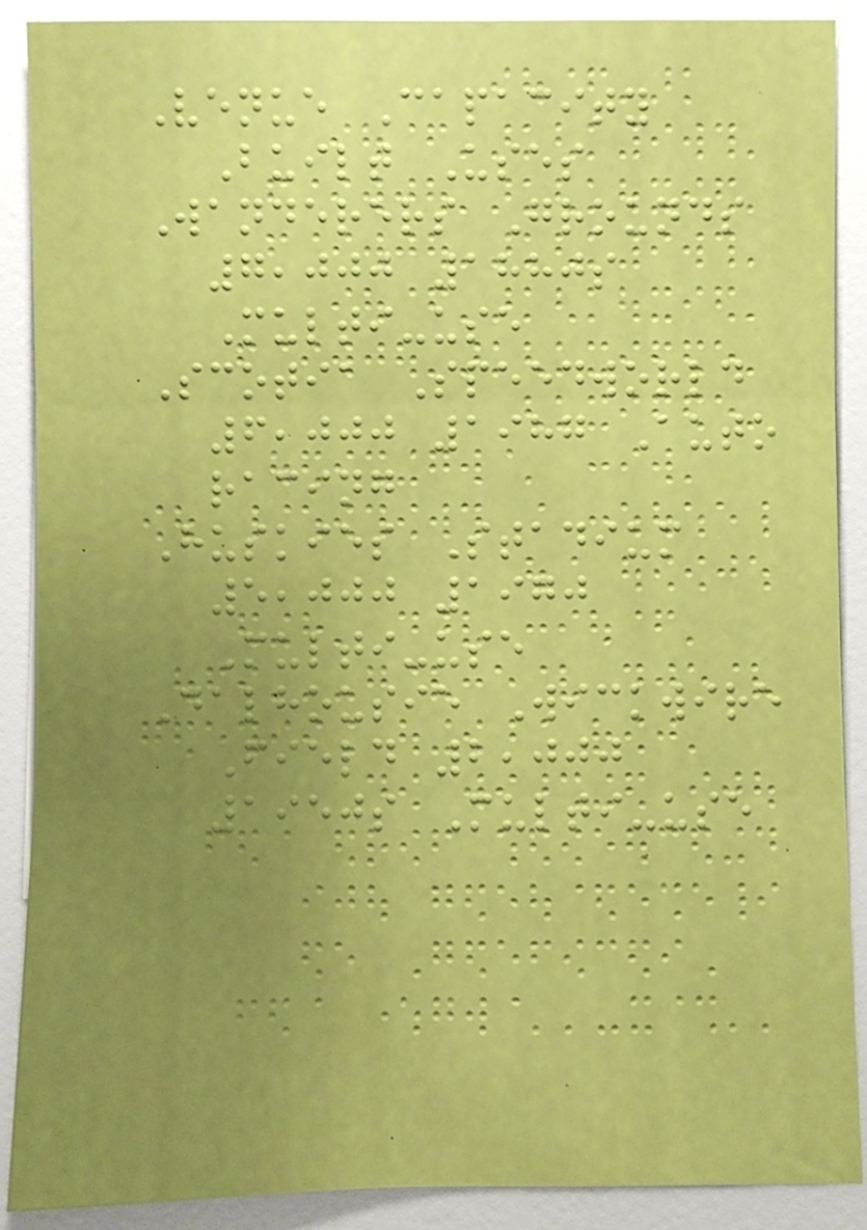Venue Capacity
Built Uses
Wanderers Grounds
7,000 1880s
Multi-use
Scotia Speedworld
6,000 1987 Auto
racing
Huskies Stadium
5,000 1970
Multi-use
Dalhousie Wickwire
Field 2,000
1950s Multi-use
